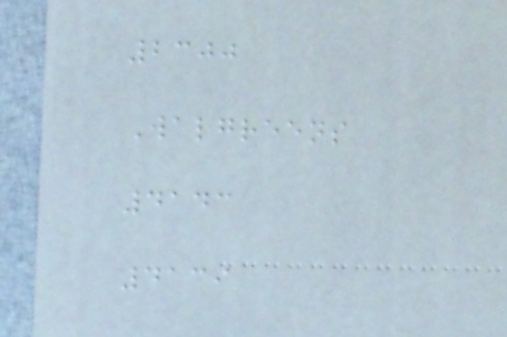2300
Walgreens
4143
4139
